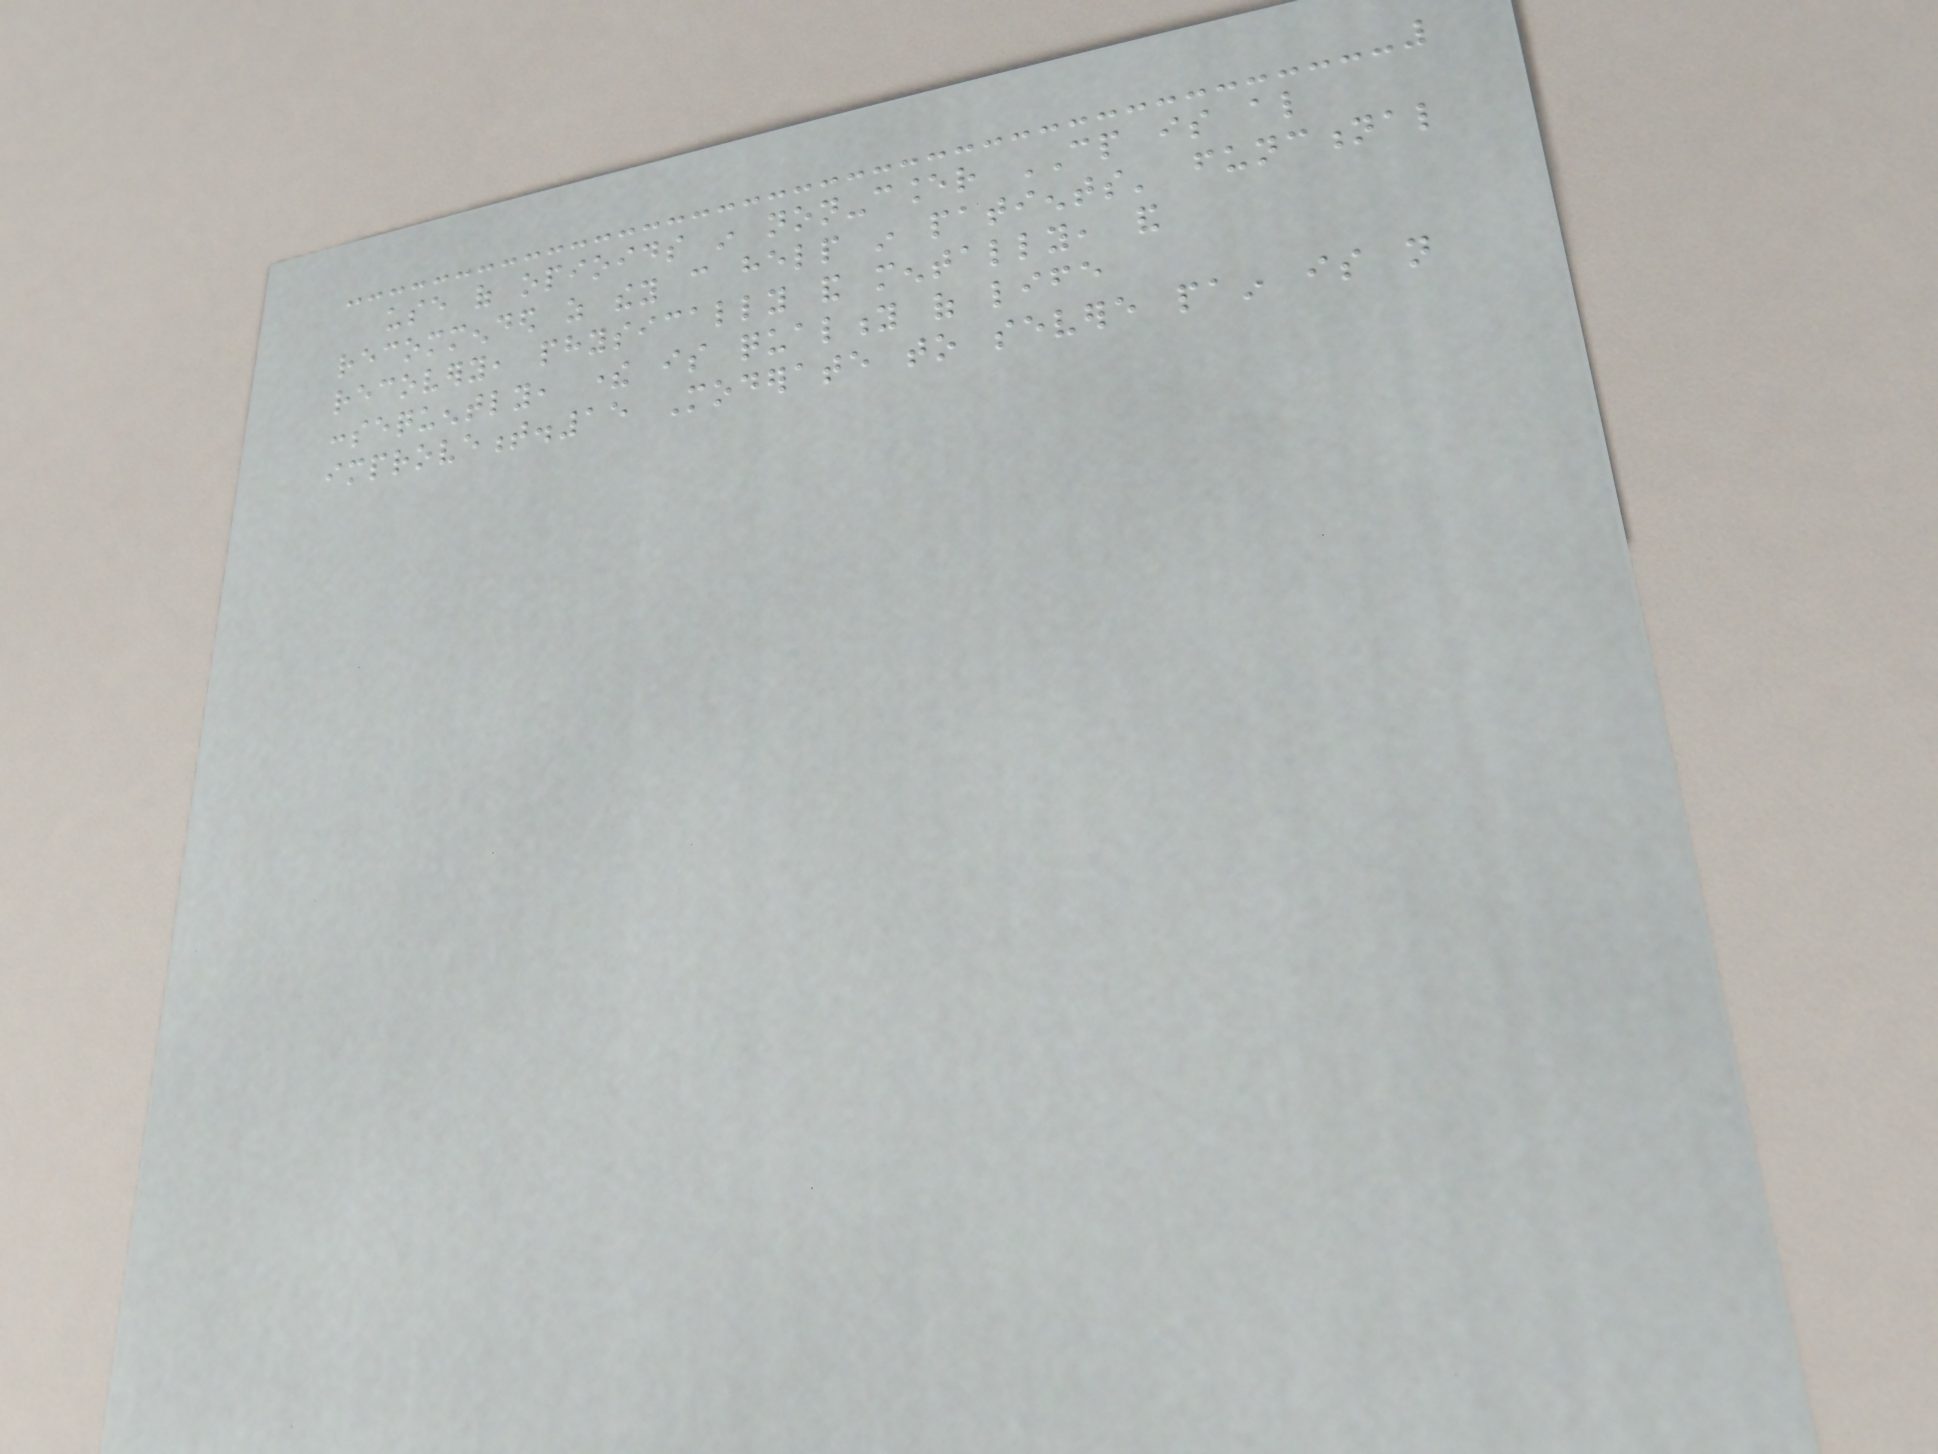use of opioids in non-cancer CP is also
recommended as they can help in patients' functional
recovery, physically and mentally, and
consequently, there is quality of life
improvement.15 Moderate to severe pain is not
